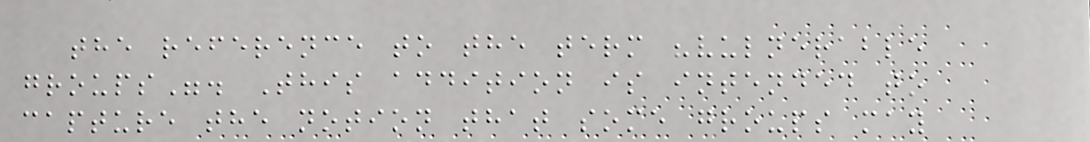the reference to the term "vulnerable
groups". This addition is intended to
capture the notion that some groups may
